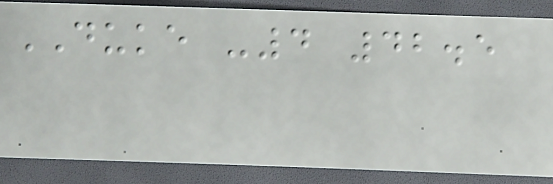DUKE -4 42.5
